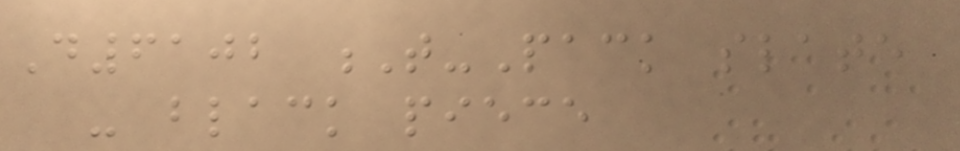D6102 T-Pack slate
- black piece
